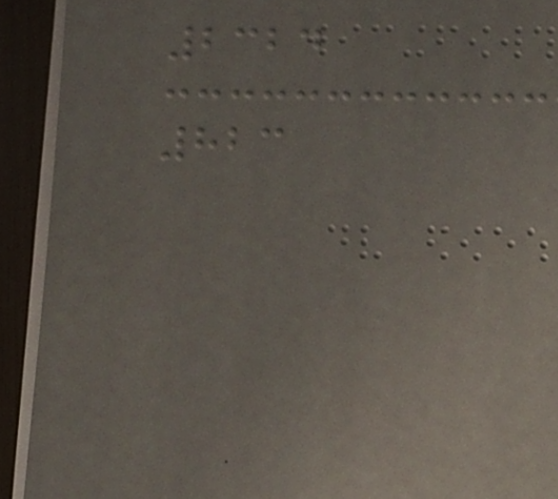2324
823
